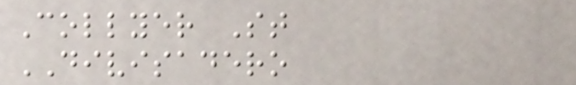Collyer St
DIVISADERO
